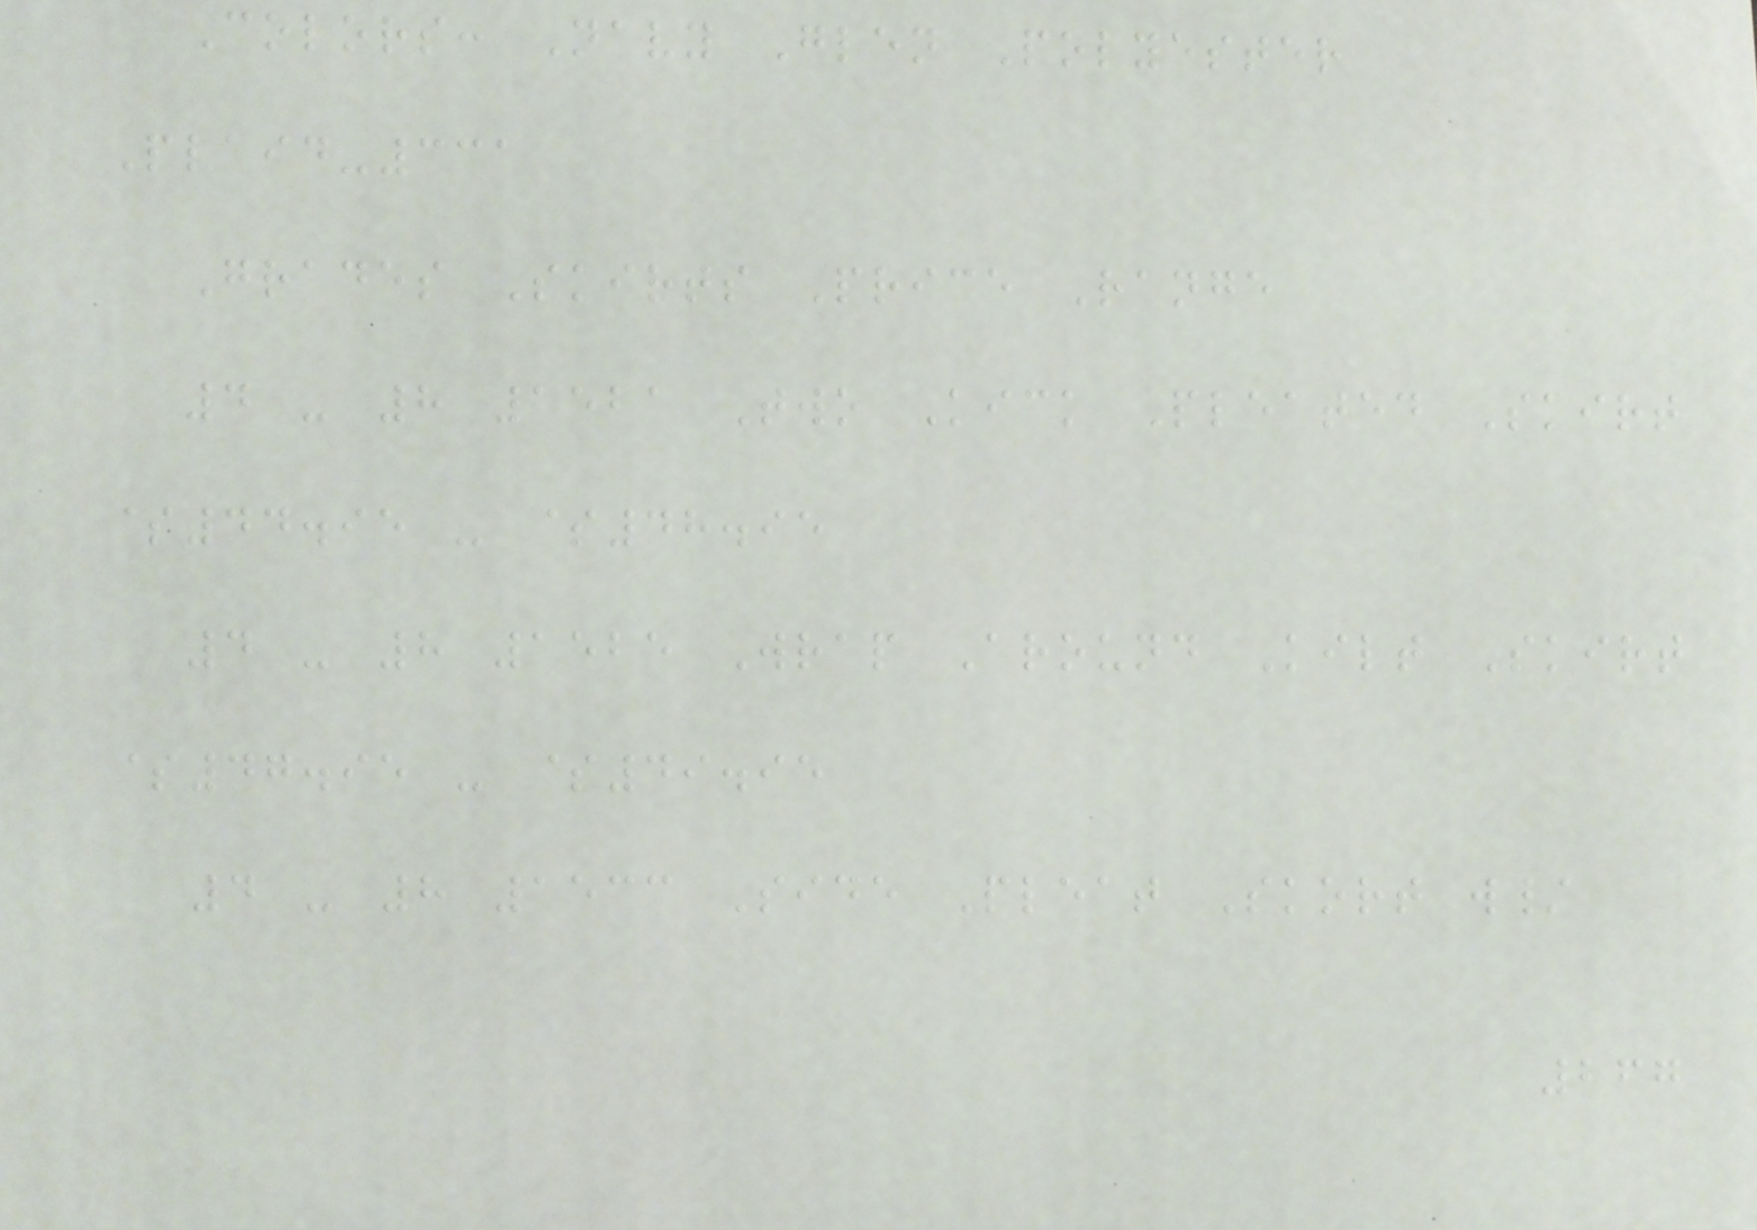Colors: Navy Glen Polyester
Plaid-331
Grades Skirts Price Range
4 - 8 1521 Two Kick Pleated Skirt
$44.95 - $48.95
4 - 8 1525 Wrap Around Kilt Skirt
$47.95 - $49.95
4 - 8 1533 Side Pleat Skort w/
267
